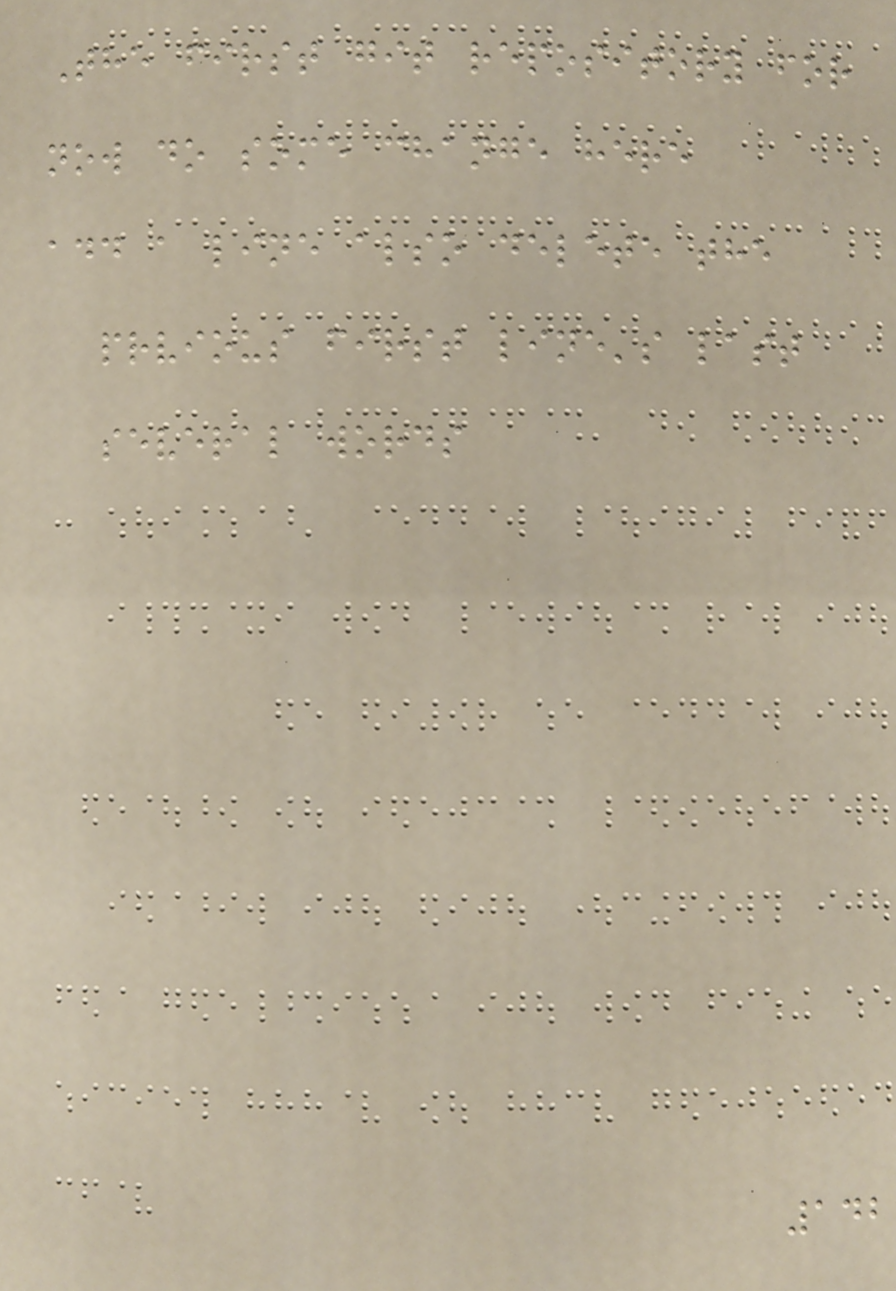The first git repository for
now do some change here
add a line also delete the
prvious first line's last
several words
142
